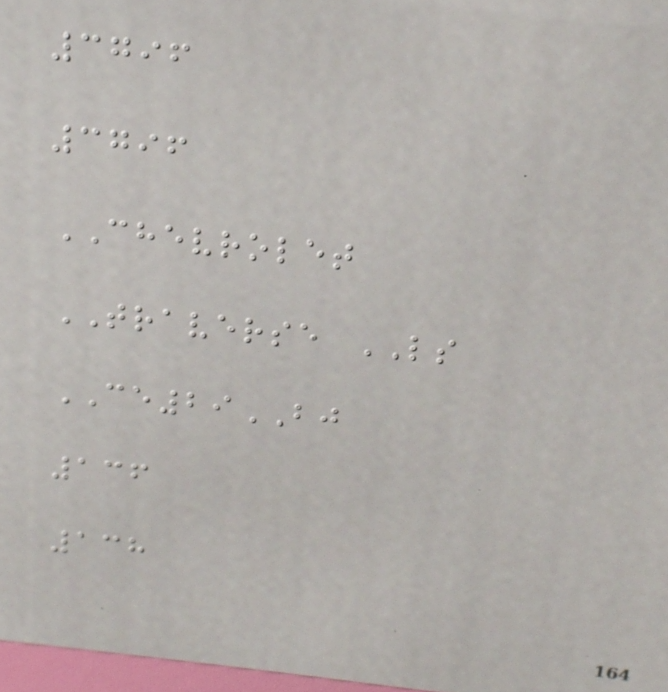3796
3796
CHEVROLET
TRAVERSE LS
CE29BJ
136
138
